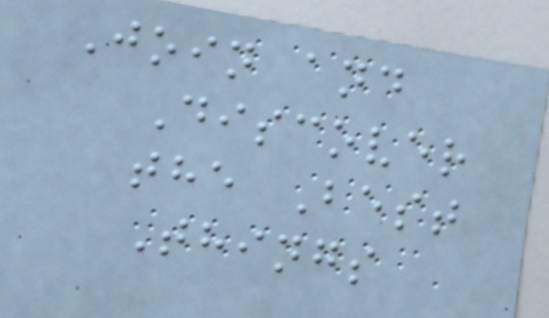Join and
Discover
the Best
Things
